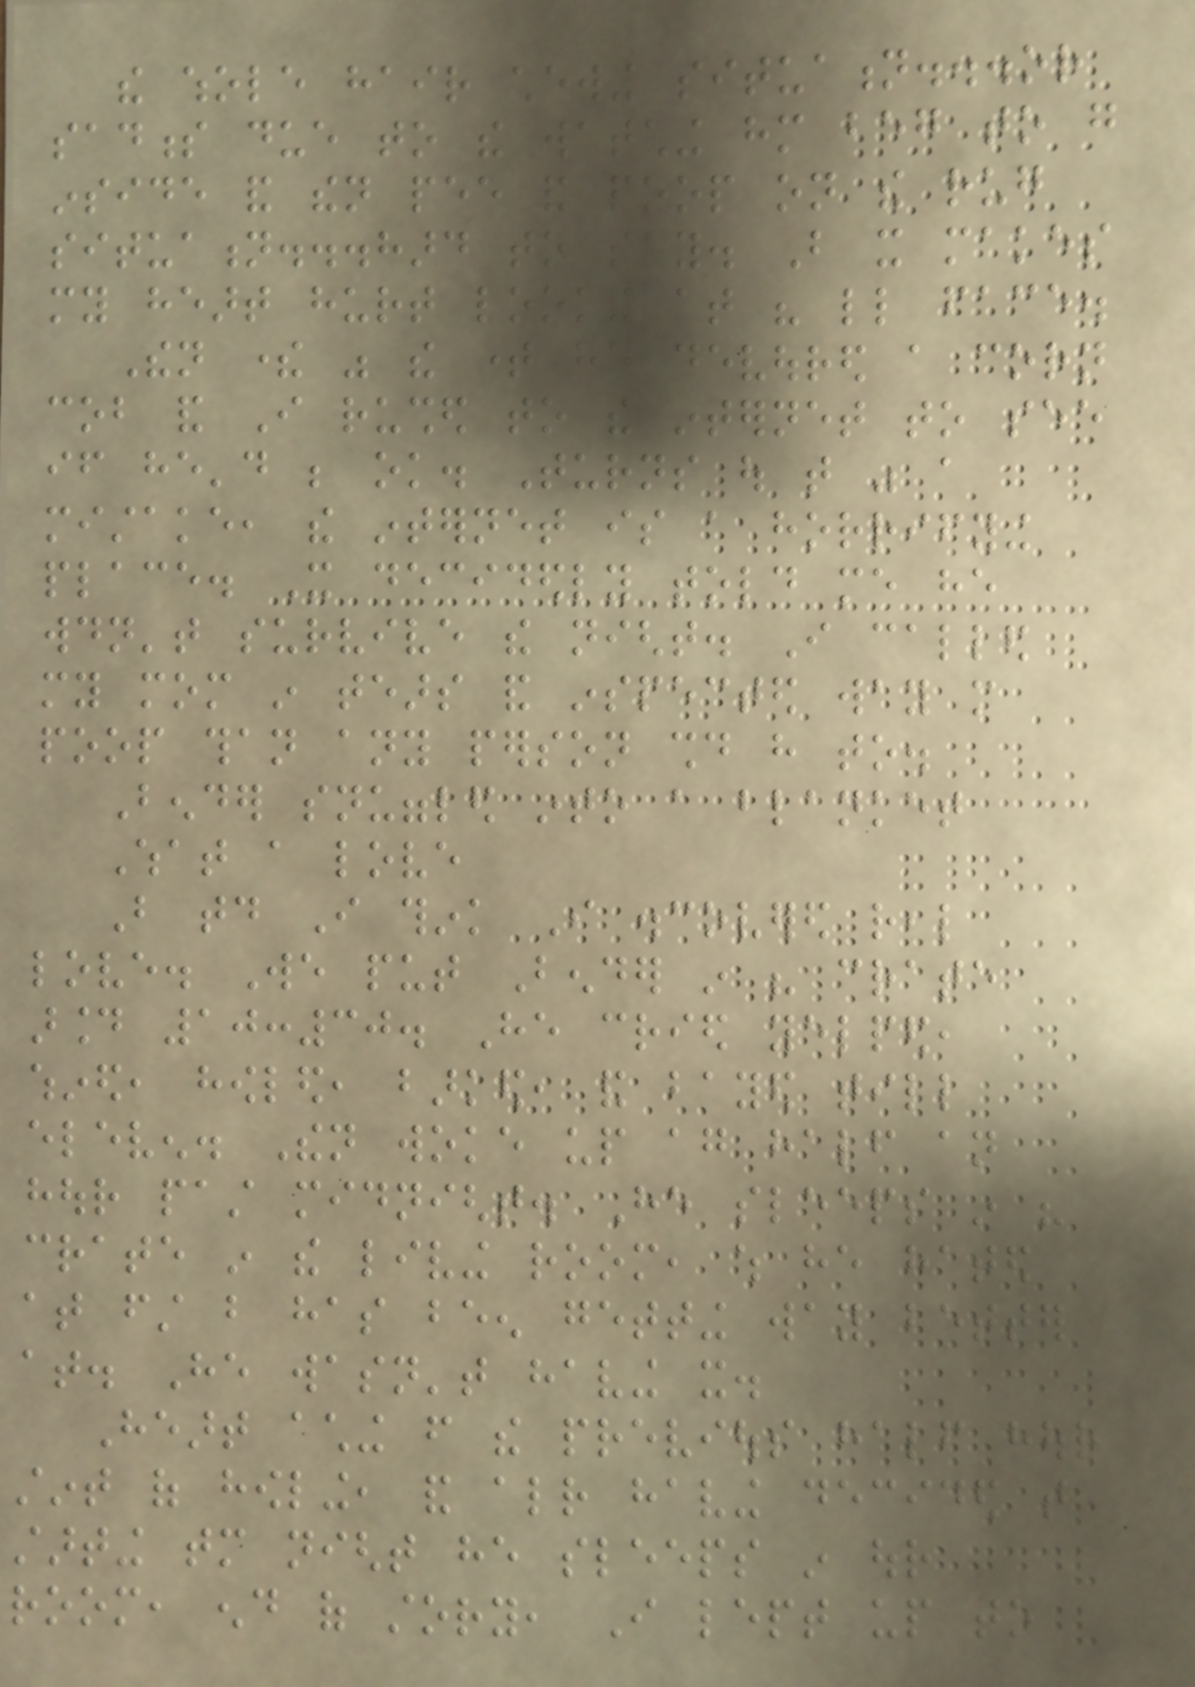the whole hair chewing situation...or
sadness due to the watching him beg to go
inside and then pee and poop on the rug
situation...hard to say. But it makes
my heart hurt looking at his little face.
Then there was the time he devoured a corn
cob and I rushed to the internet to see
if he'd be ok. Turns out that was a
mistake, the internet is a horrifying
place. It decidedly told me he
wouldn't survive the night. I called
my mom in tears and inspected way more
poop than any person should have to.
Bender snuggled into a blanket
What a love
But today I think I discovered real
love. We put Bender in his crate
around 10:30. He cried yelped,
whined, howled, barked, and bayed till
eleven. Then woke up again half an
hour past midnight. He sleeps in his
crate in the living room, which he hated
at first but has been getting way better
at. He wasn't having it.
Heart aching from the previous half hour
stint of howling, and already having decided that
starting tomorrow night he sleeps in our
room, end of story, I lept up to
